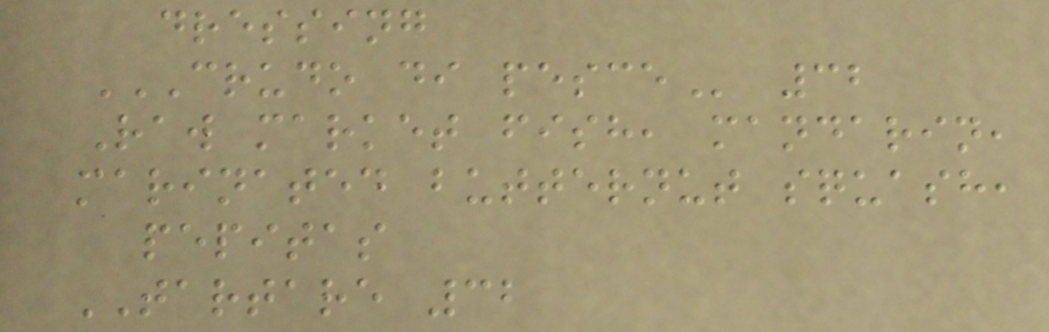dressing
CRUDO DI PESCE 32
Raw market fish, mandarin,
marinated butternut squash,
pepitas
TARTARE 32
